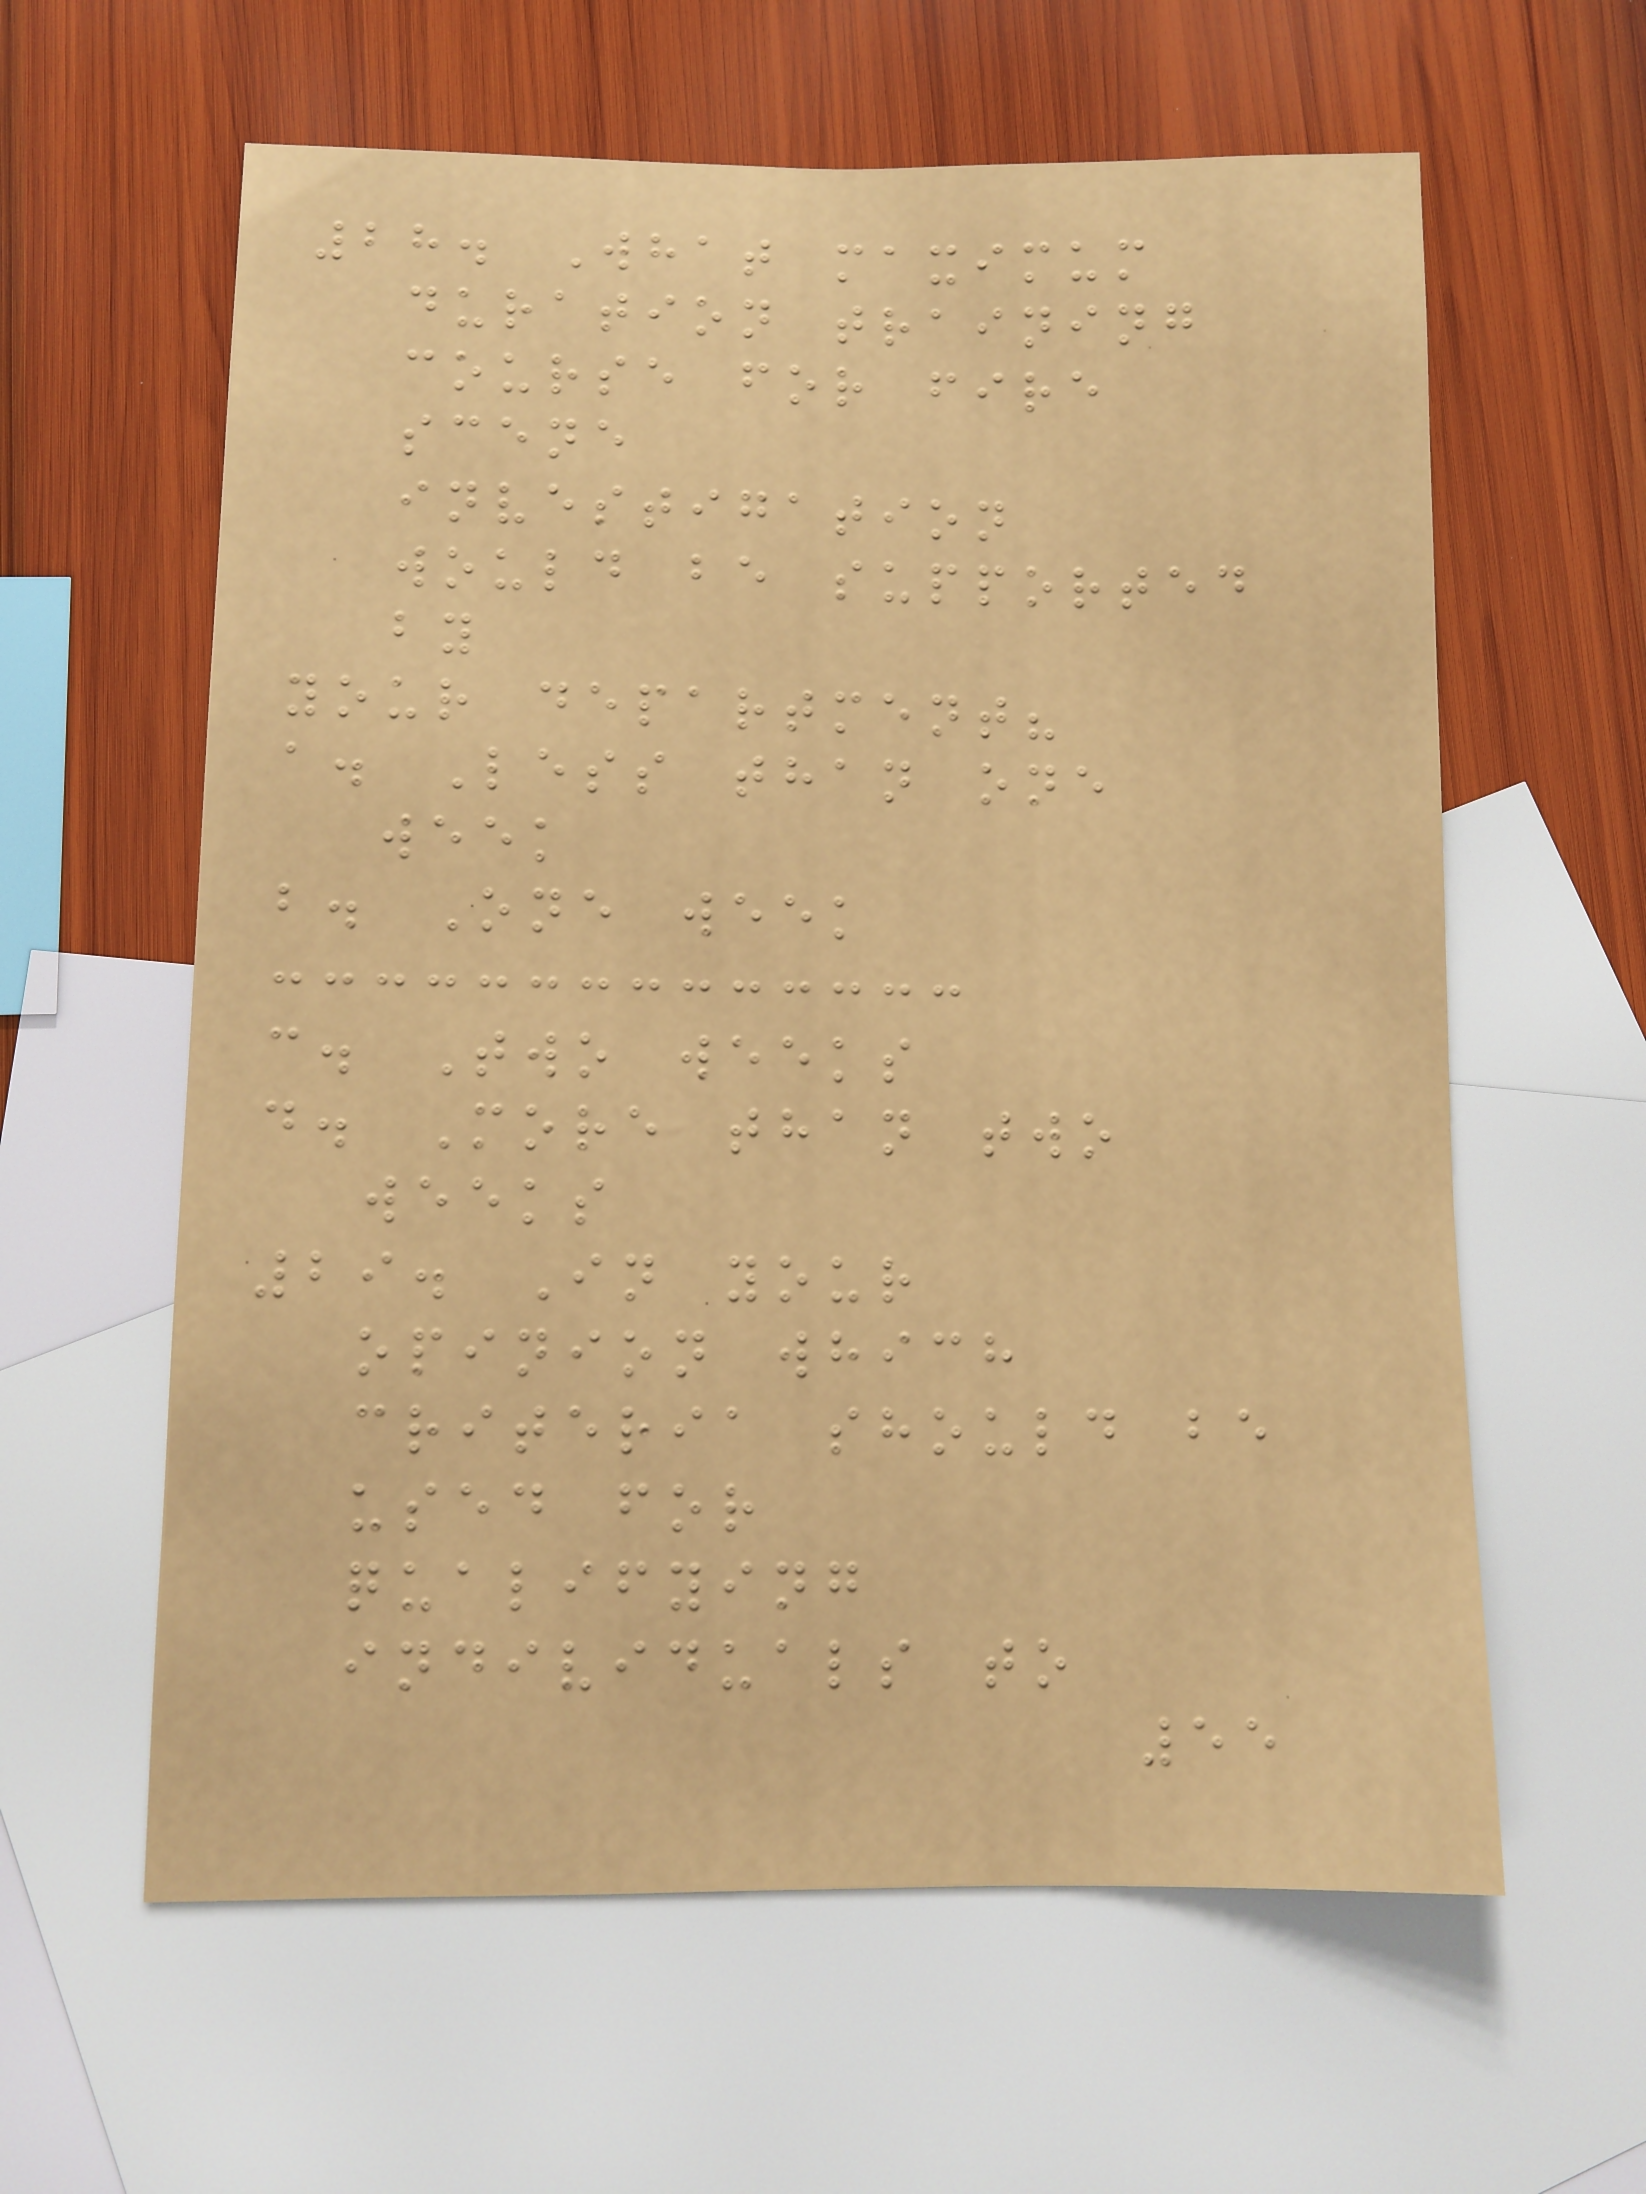28. What maximum
duration training
course for fire
scene
investigation
would be supported
by
your department?
a. Less than one
week
b. One week
c. Two weeks
d. More than two
weeks
29. In your
opinion which
criteria should be
used for
qualifying
individuals to
55
